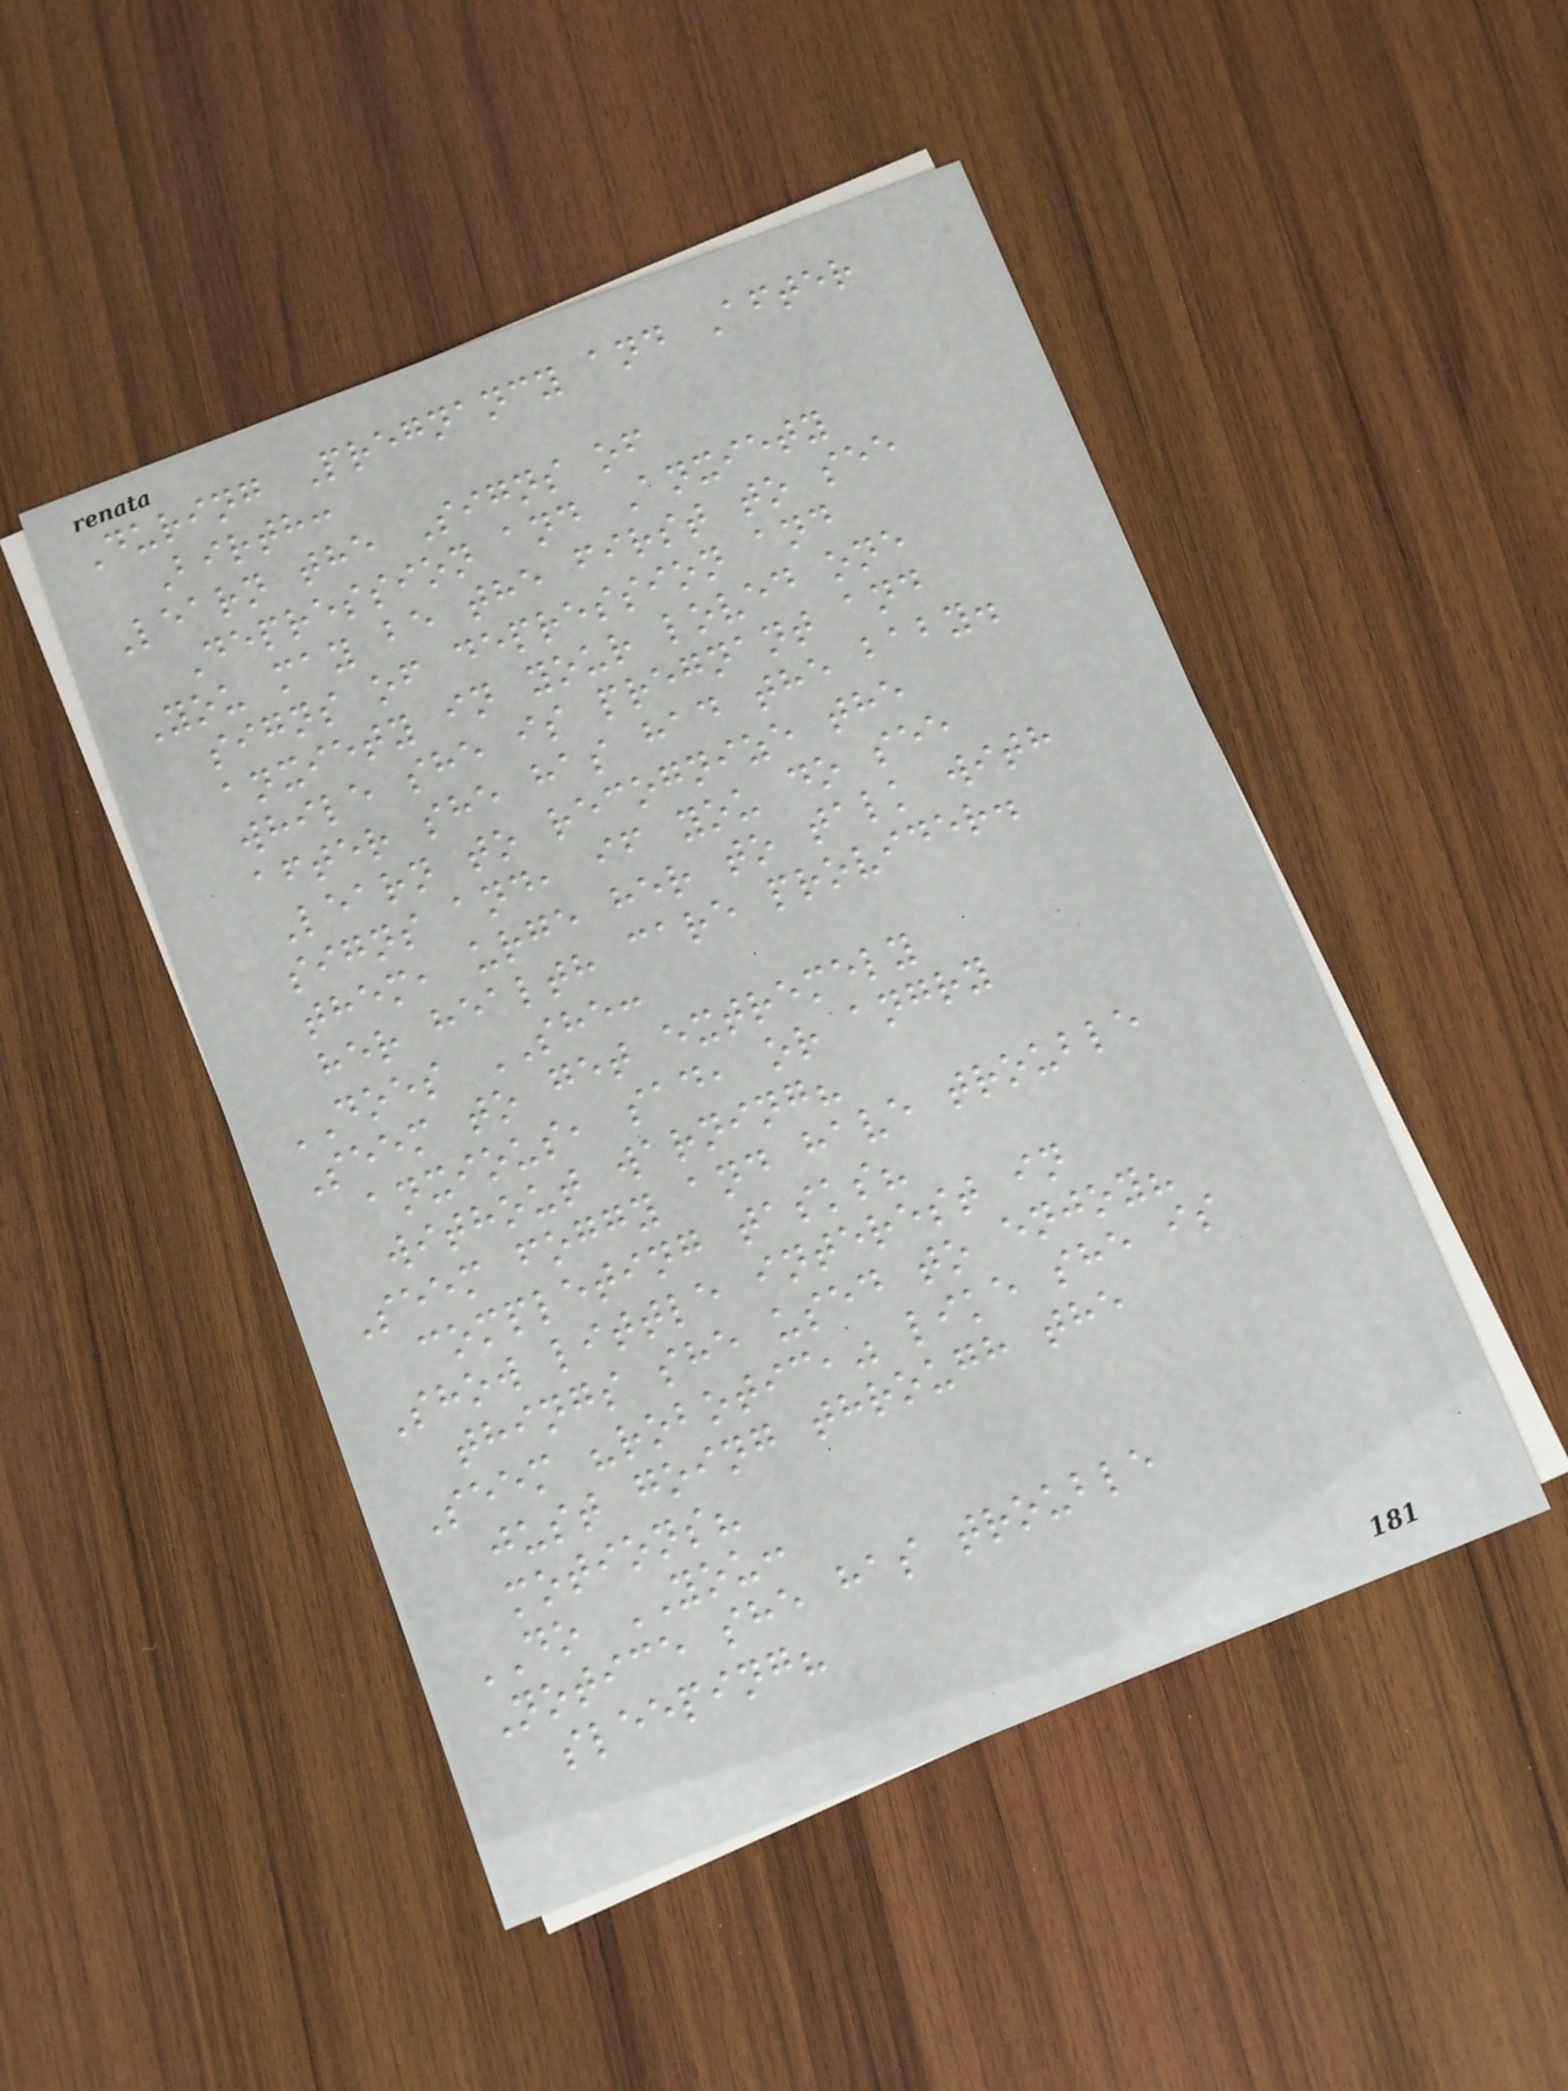During Pregnancy and After
Birth:
Learn the Signs of
Depression and Anxiety
You may be the first to see
signs of depression and
anxiety in your loved one
while she is pregnant and
after she has had the baby.
Learn to recognize the
signs and, if you do see
them, urge her to talk with
her health care provider.
DOES SHE:
Seem to get extremely
anxious, sad, or angry
without warning?
Seem foggy and have trouble
completing tasks?
Show little interest in
things she used to enjoy?
Seem "robotic," like she is
just going through the
motions?
DO YOU:
Notice she has trouble
sleeping?
